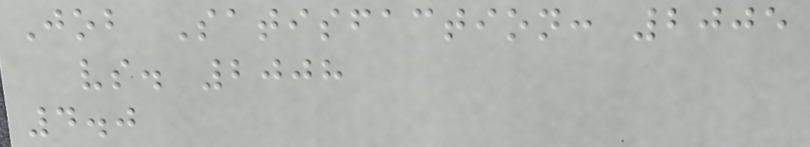Job Satisfaction: 2005
vs. 2008
4.0
